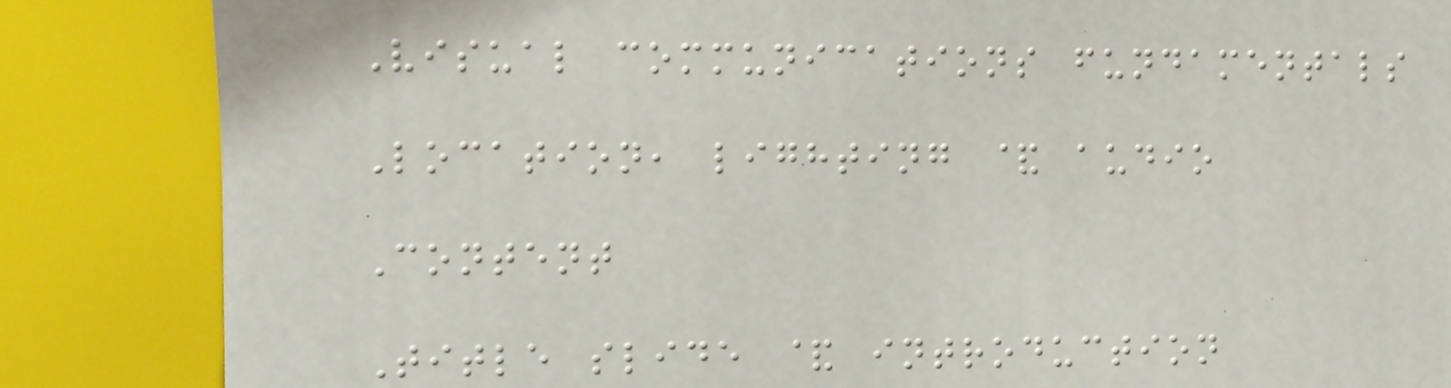Visual communications fundamentals
Location, lighting & audio
Content
Title slide & introduction
